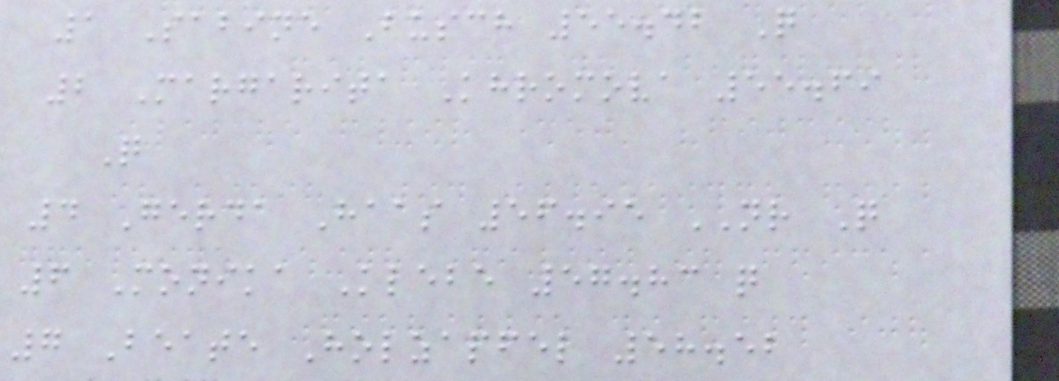1 Sabine Busch 55.42 Q
2 Margarita Khromova 55.69
Q
4 Gerda Haas 56.95 NR Q
6 Monika Klebe 57.83 q
7 Beate Holzapfel 58.52
